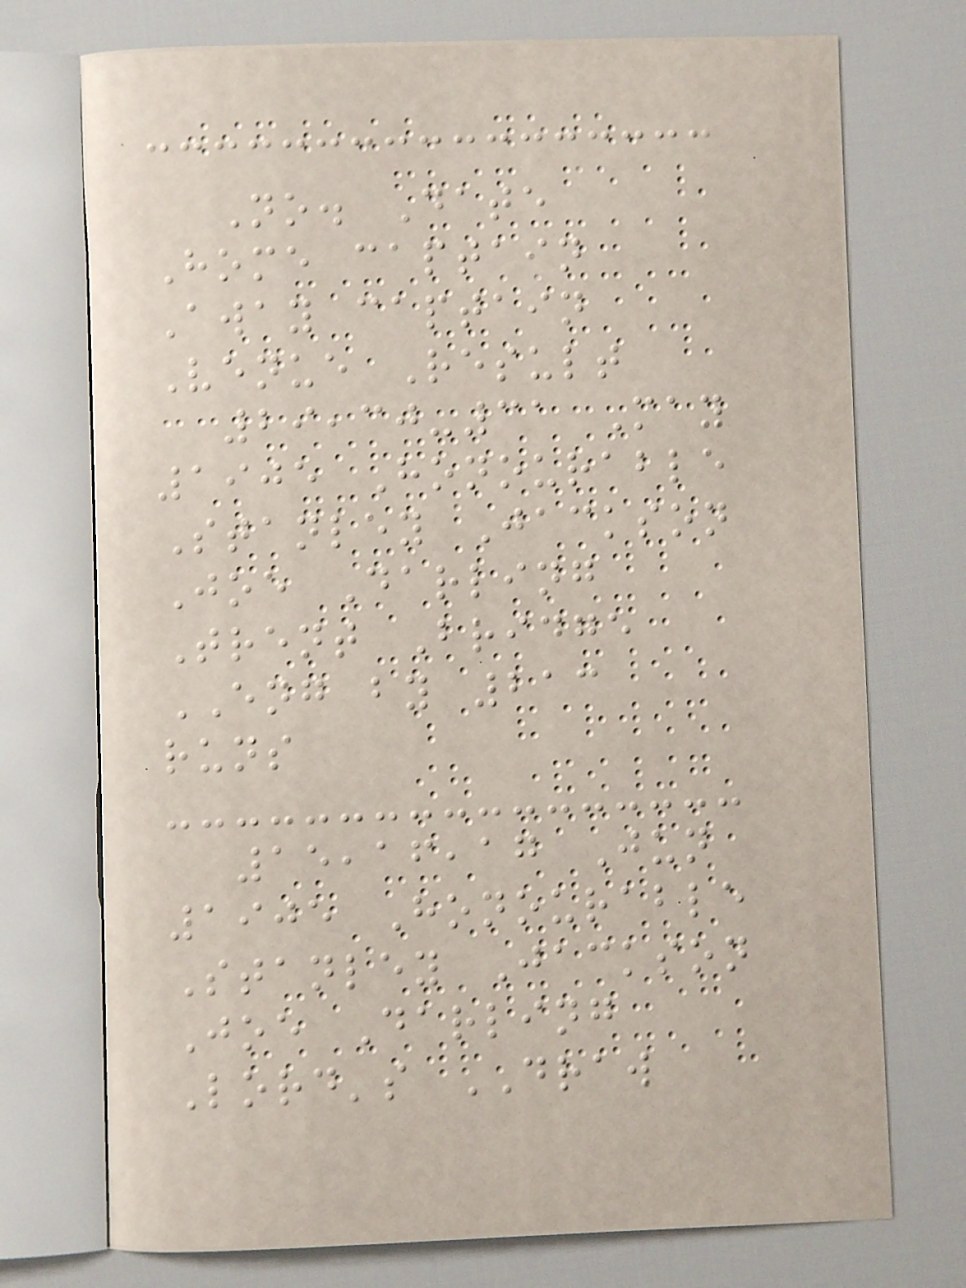No. Date
Home captain
Away captain
Venue Result
29,30-31 May
1905 Honourable
Stanley Jackson
Joe Darling
Trent Bridge
ENG by 213
runs
15,16,17 Jun
1905 Honourable
Stanley Jackson
Joe Darling
Lord's DRAW
